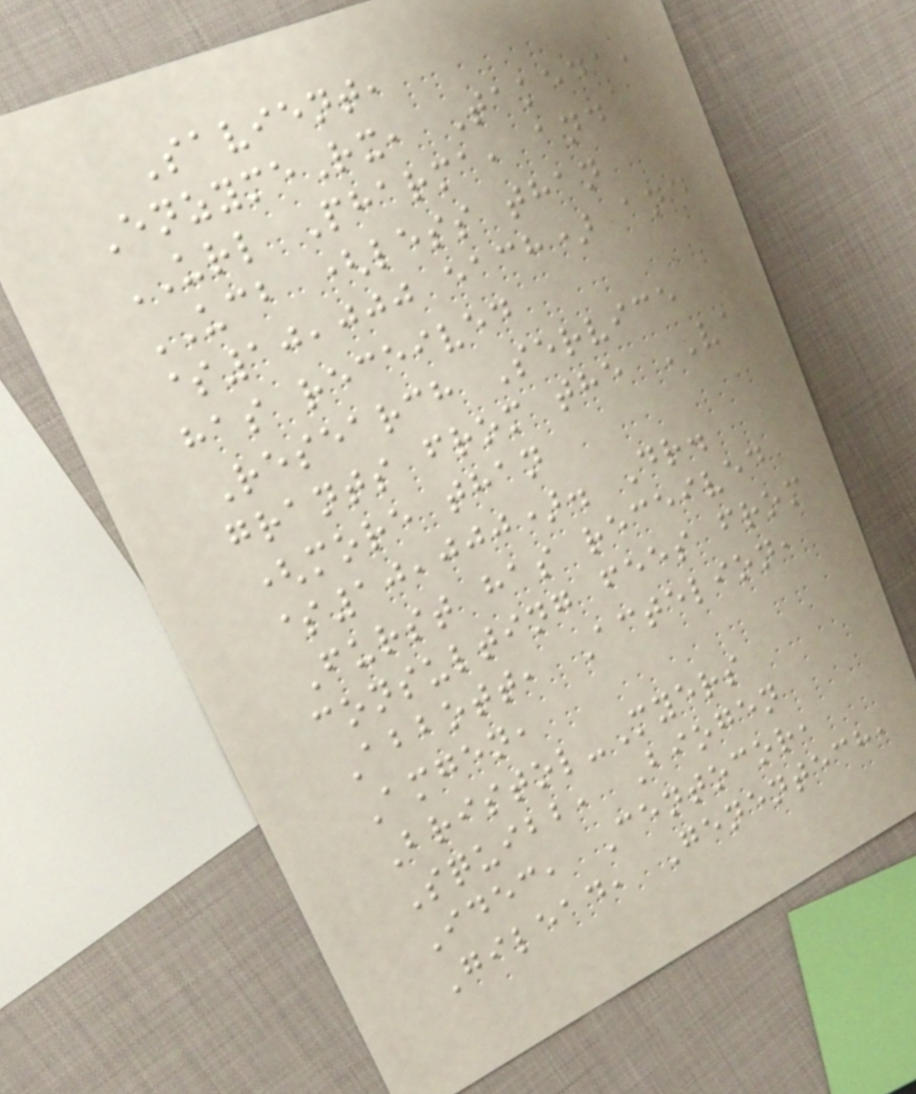Savient,
EnzymeRx, Takeda,
URL Pharma, and
UCB (less than
$10,000 each) and
has received
Research Service
grants from the VA
(more than
$10,000). Dr.
Furst has received
consulting fees from
Abbott, Actelion,
Amgen,
Bristol-Myers
Squibb, Biogen
Idec, Centocor,
Gilead, Genentech,
